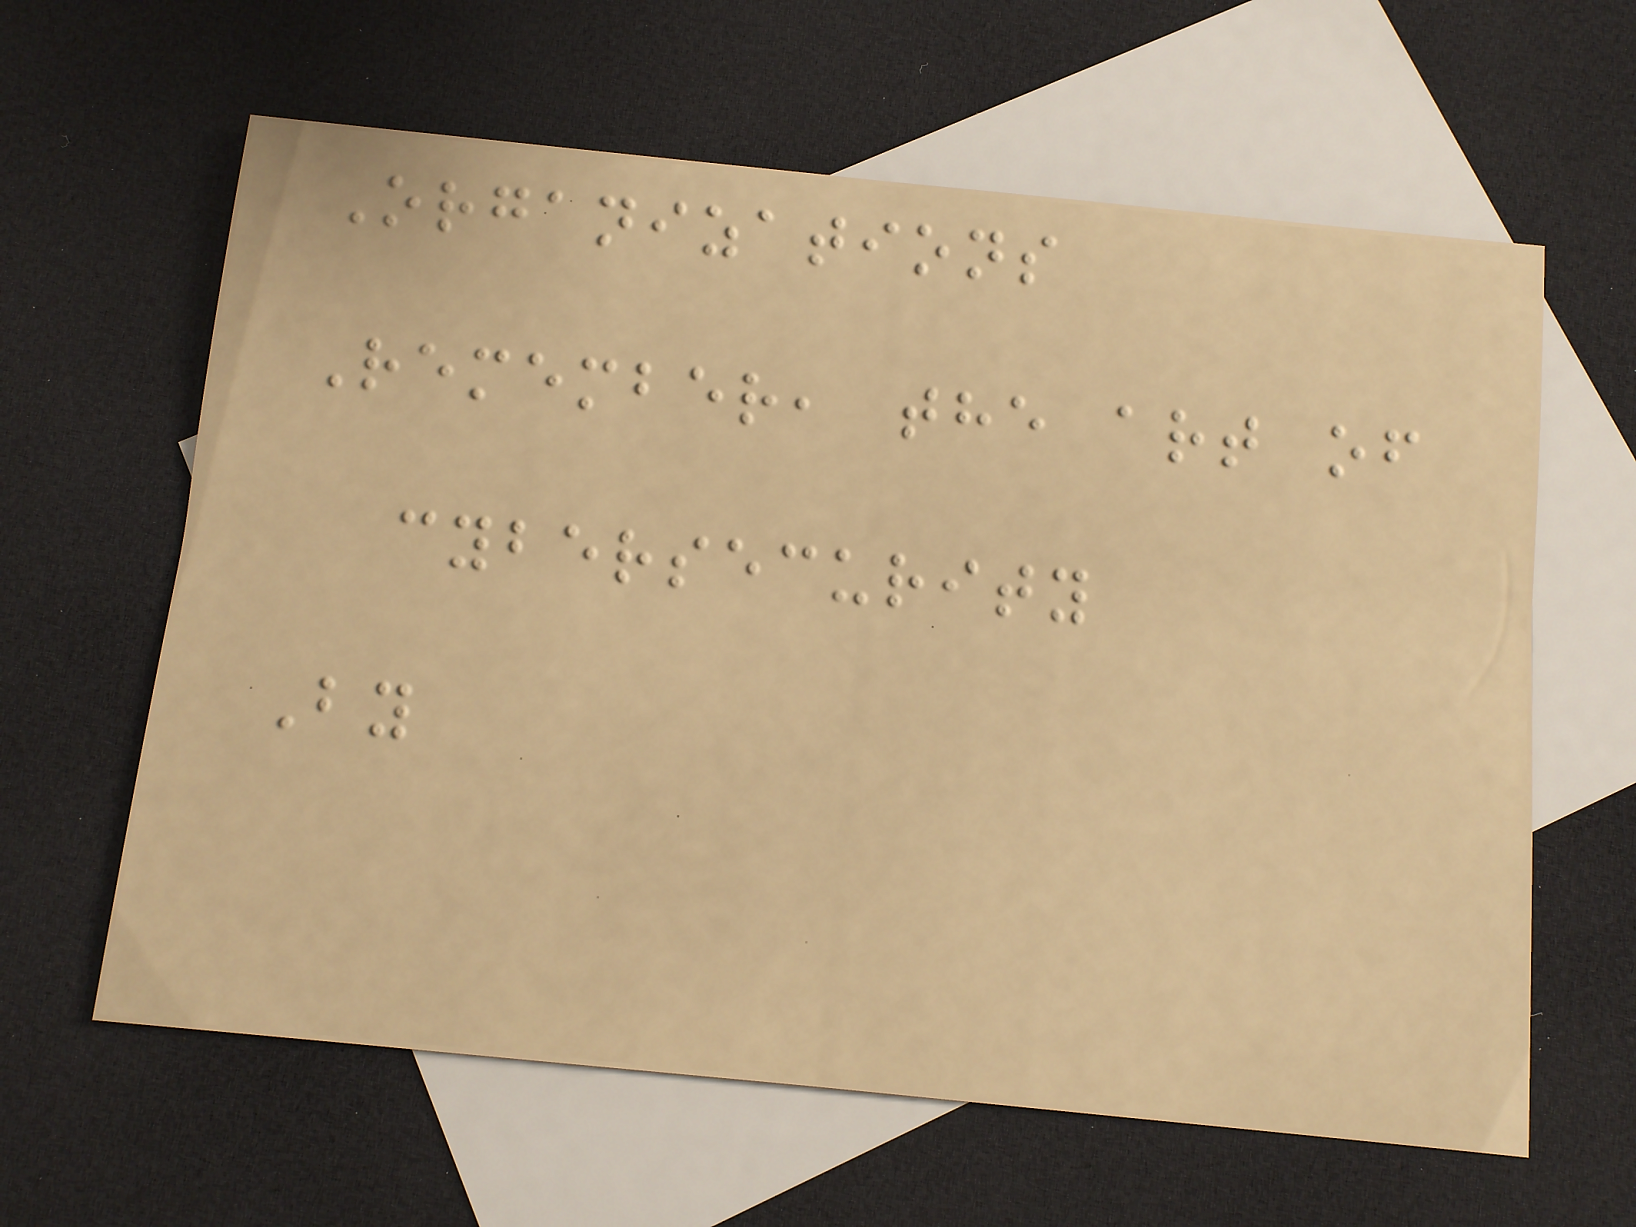Organizations
Remember, the art of
cybersecurity
By
